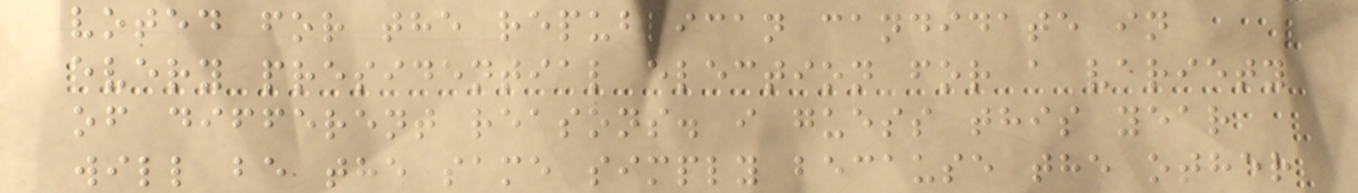voted for the republican candidate in
every presidential election for a variety
of different reasons. i guess this year
will be the same simply because the other
